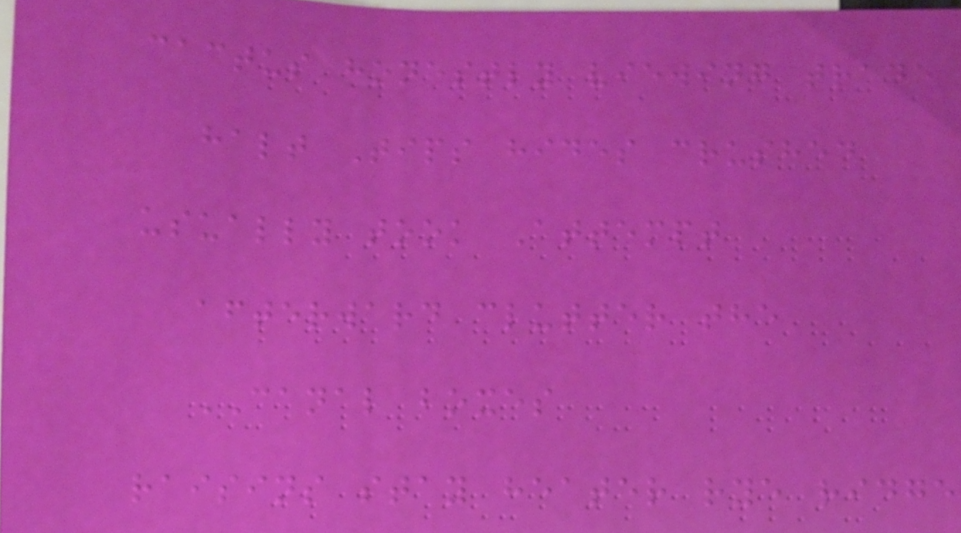cactus honestly viewing trade
halt Tips hides crushed
usually took Attempt
afterward clutter the
CANAL boxes
raisins stay heater rye ridge
